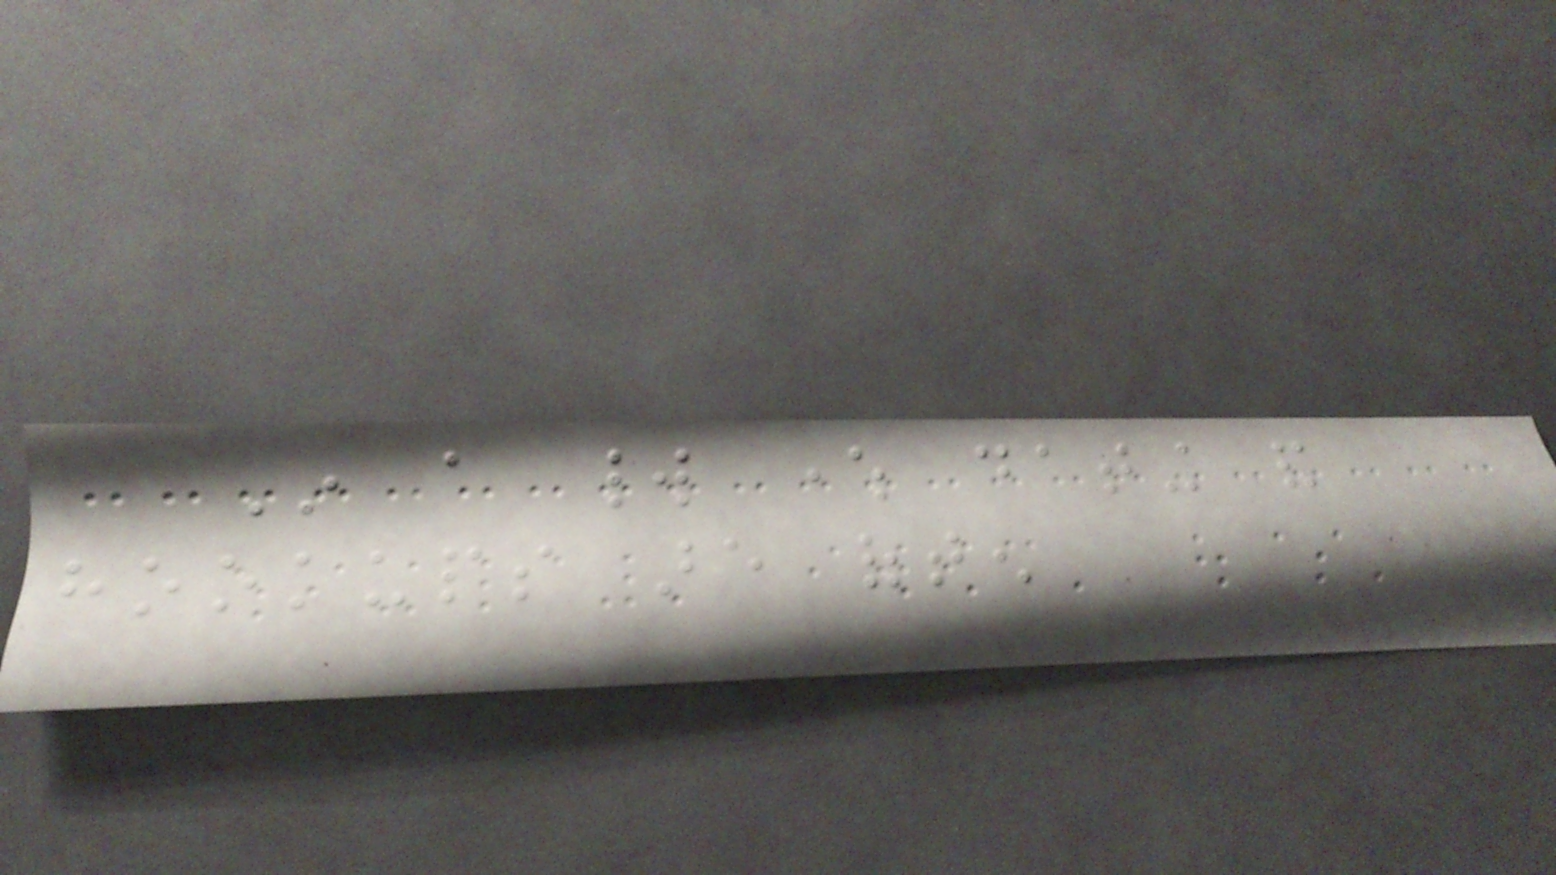In a world where dating and
hookups are often
